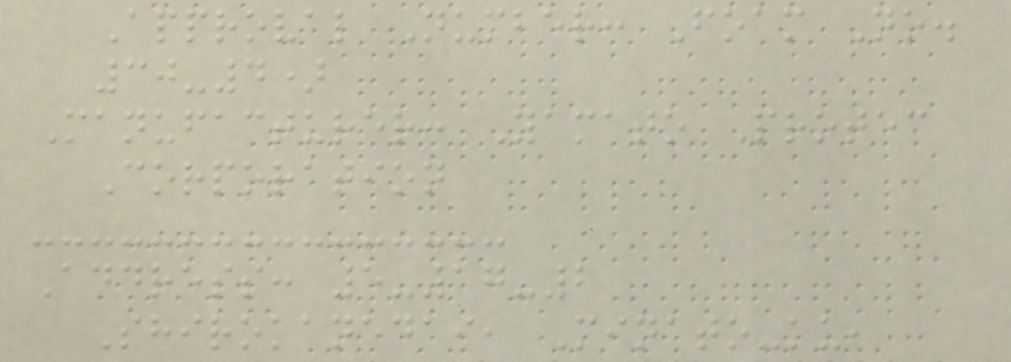Approval Number: Foam No.
30-4)
Manufacturer: Yamato Protec
Corporation
Address: 5-17-2
Shirokanedai, Minato-ku,
